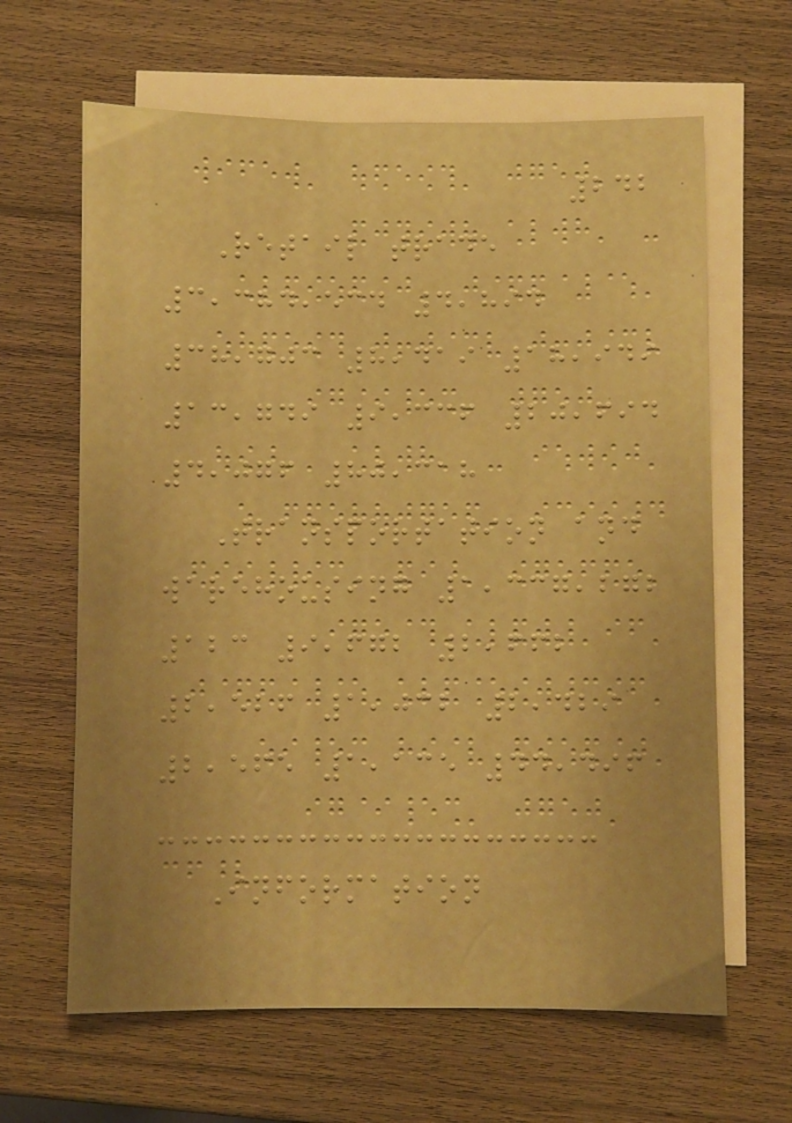242
Retail trade
3,384,534 4,894
38,703 8,419 18,949
13,749 9,336 20,694
4,076 80,318
Transportation and
warehousing 1,337,272
123 9,672 2,662
2,526 1,032 2,429
2,565 1,135 44,496
Information
